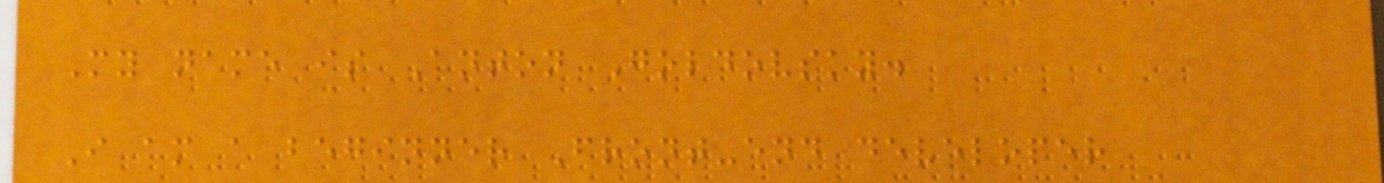My name is Anton Goldovsky.
I am a beginner Front-end developer
